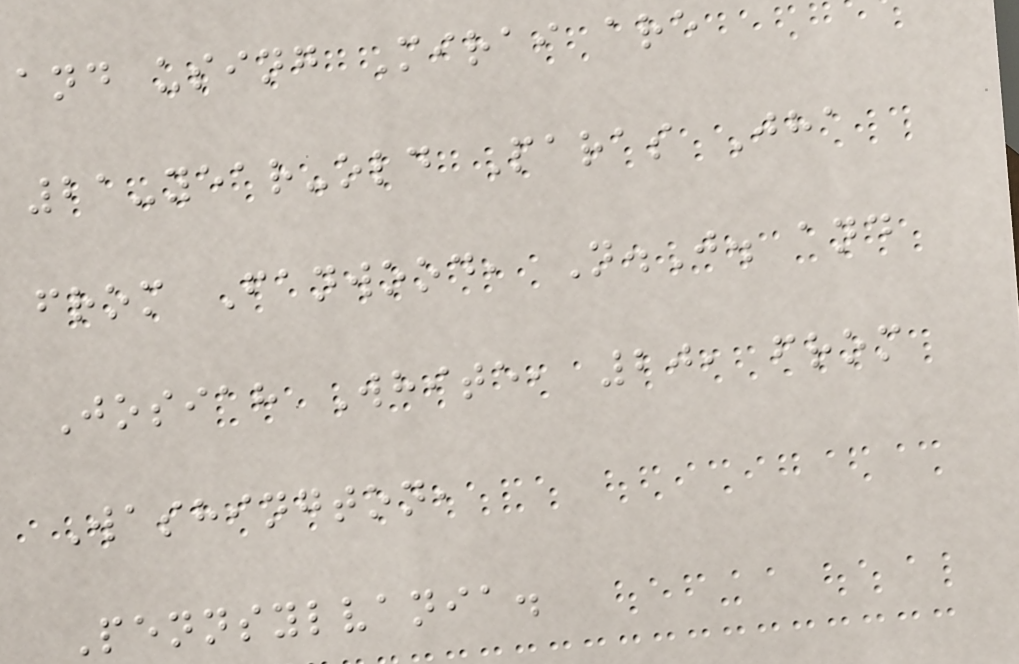and using Mirai are
21-year-old Paras Jha
from Fanwood, N.J. and
Josiah White, 20, from
Washington,
Pennsylvania.
